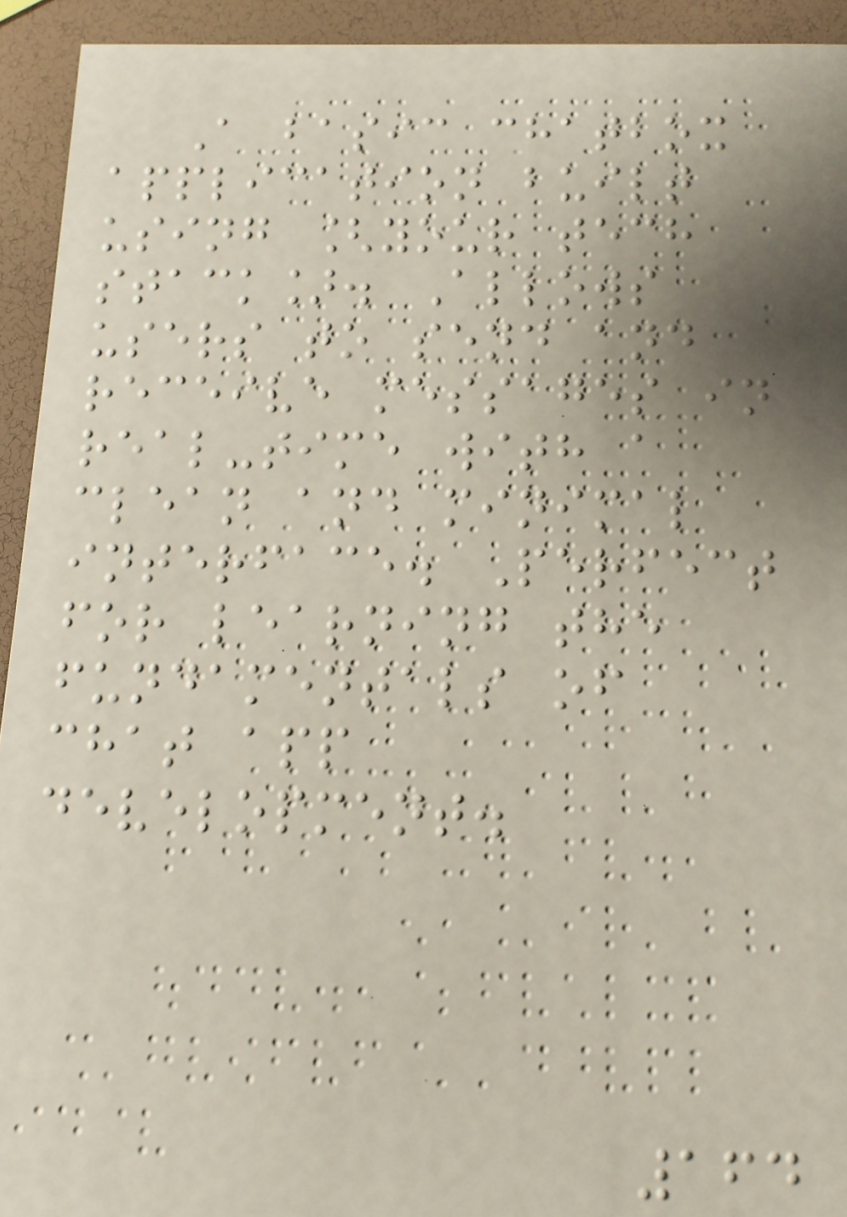A basic chatbox
application built
using [your tech
stack]. Allows
users to send and
receive messages in
real-time with a
clean and minimal
interface. Perfect
for learning the
fundamentals of
chat app
development.
164
